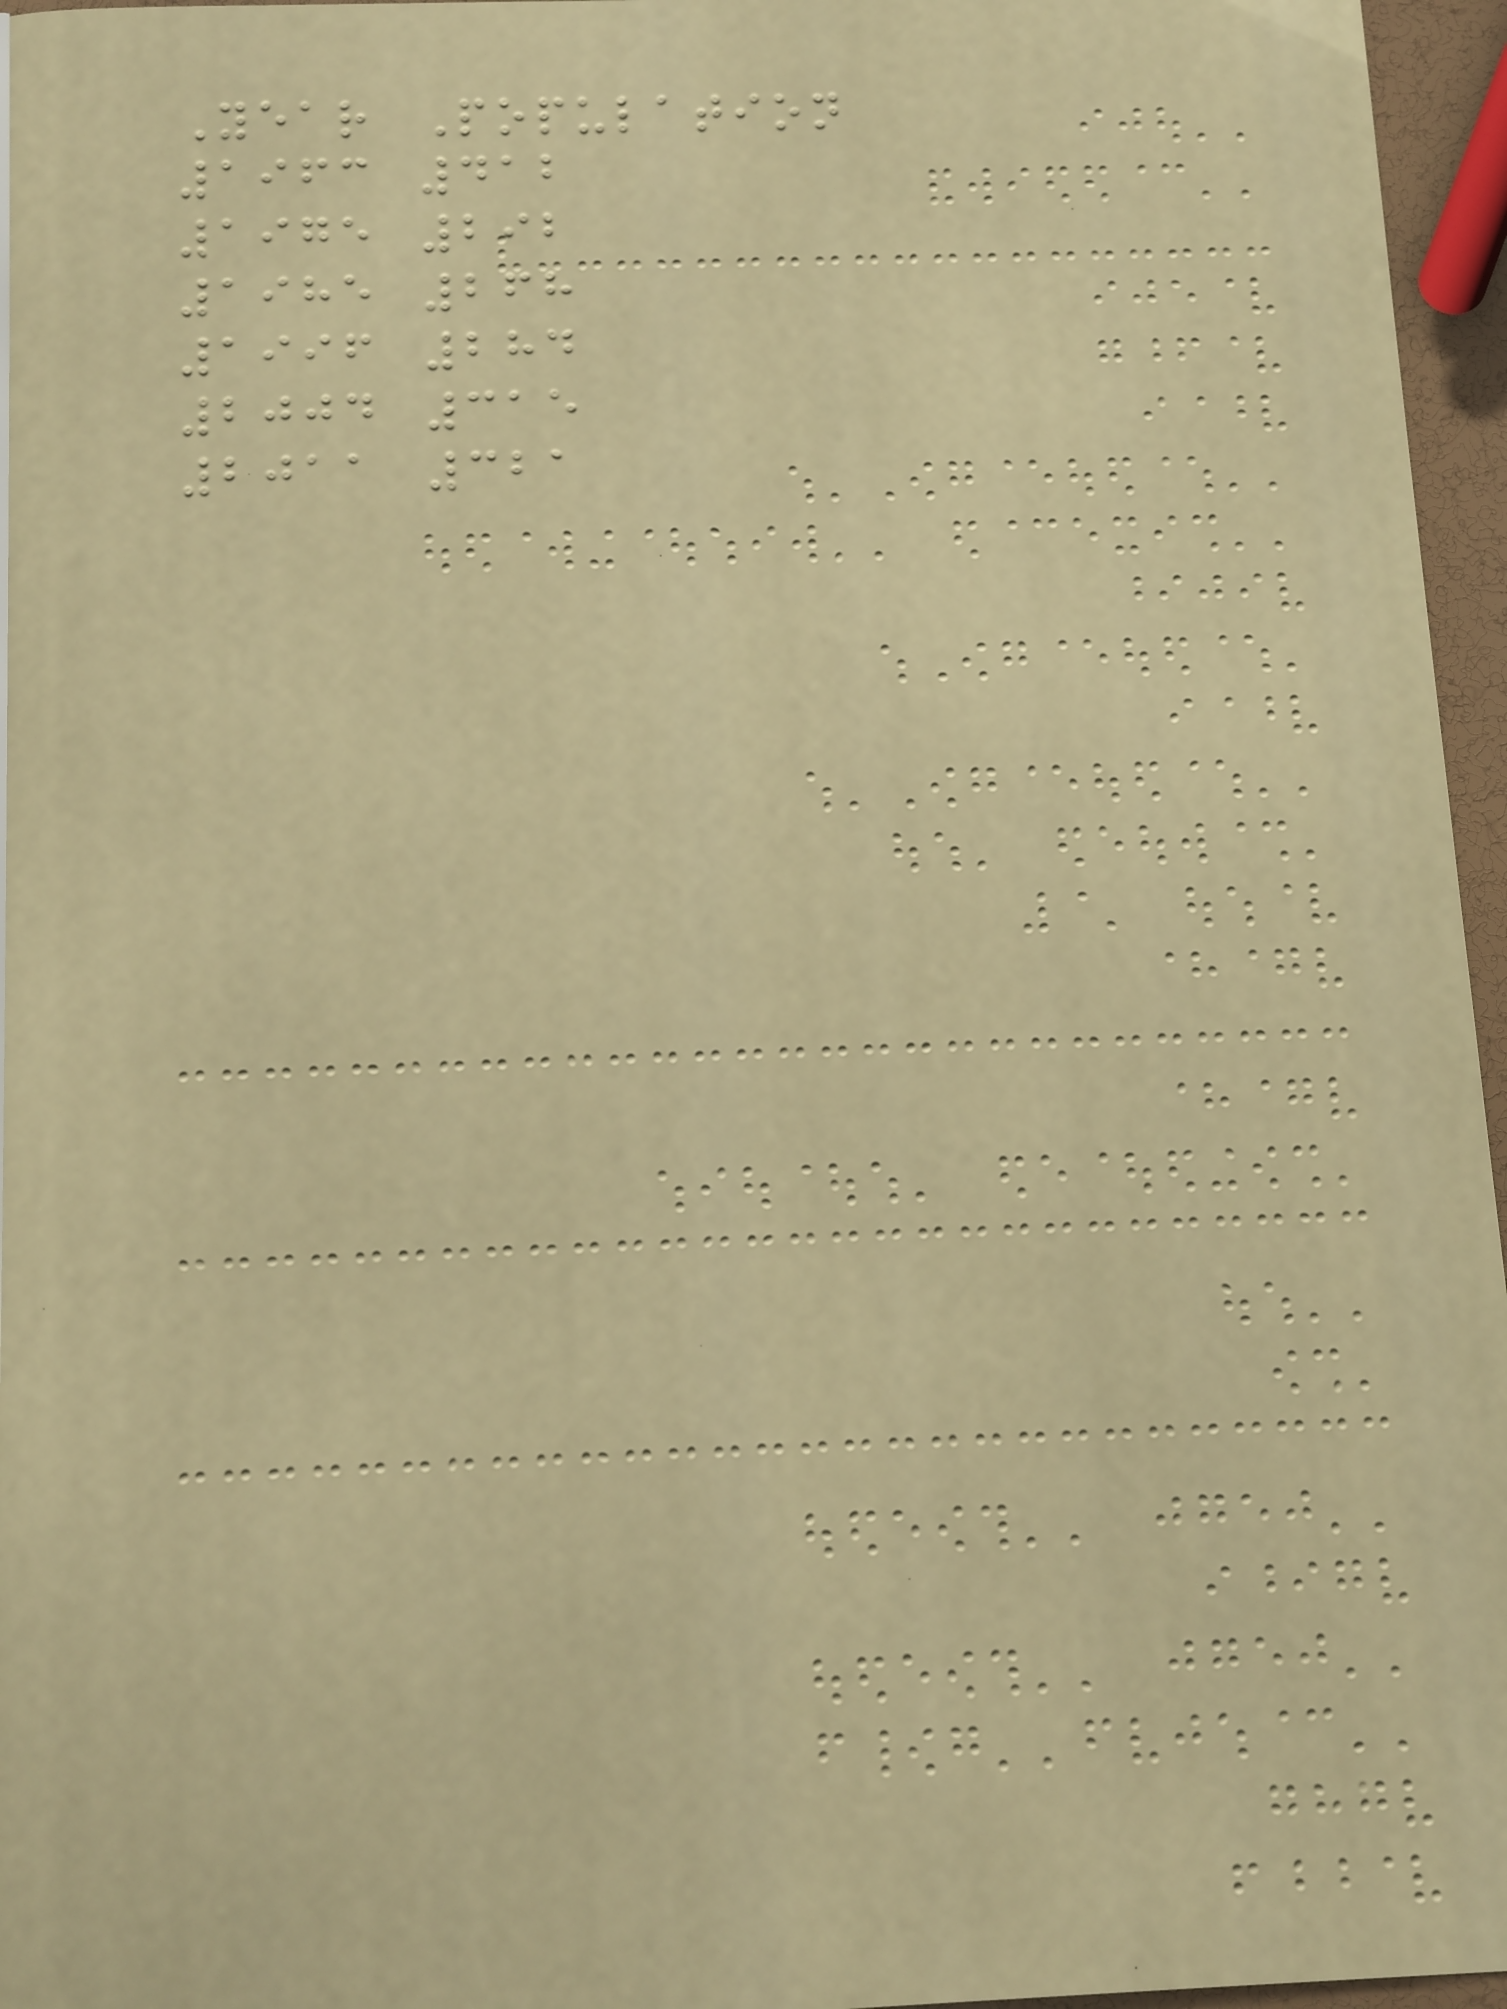Year Population
1963 412
1975 292
1985 268
1996 284
2004 315
2011 321
